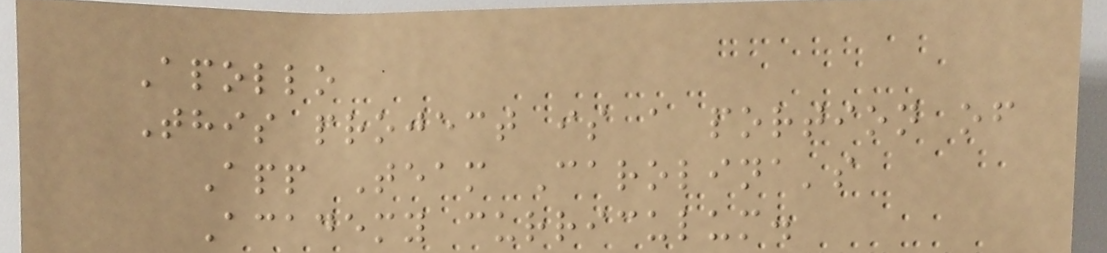Apollo
This project is a portion of
App Team Carolina's
Academy curriculum.
